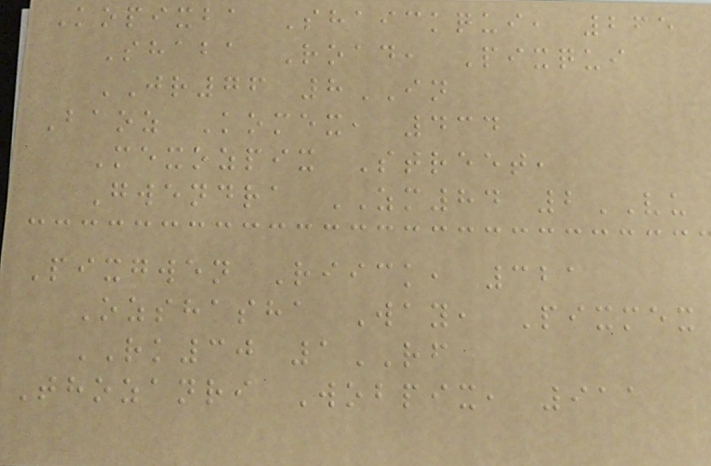Kopixba Shaickqui, 265
Shaba Road, Pixqui
JR76 8IN
Baoz Komex, 434
Mexozpix Street,
Gwendra ZM84 2VU
Pixgwen Riick, 321
Ozshasha Way, Pixmex
RK30 1RF
Thozanri Wobpix, 911
